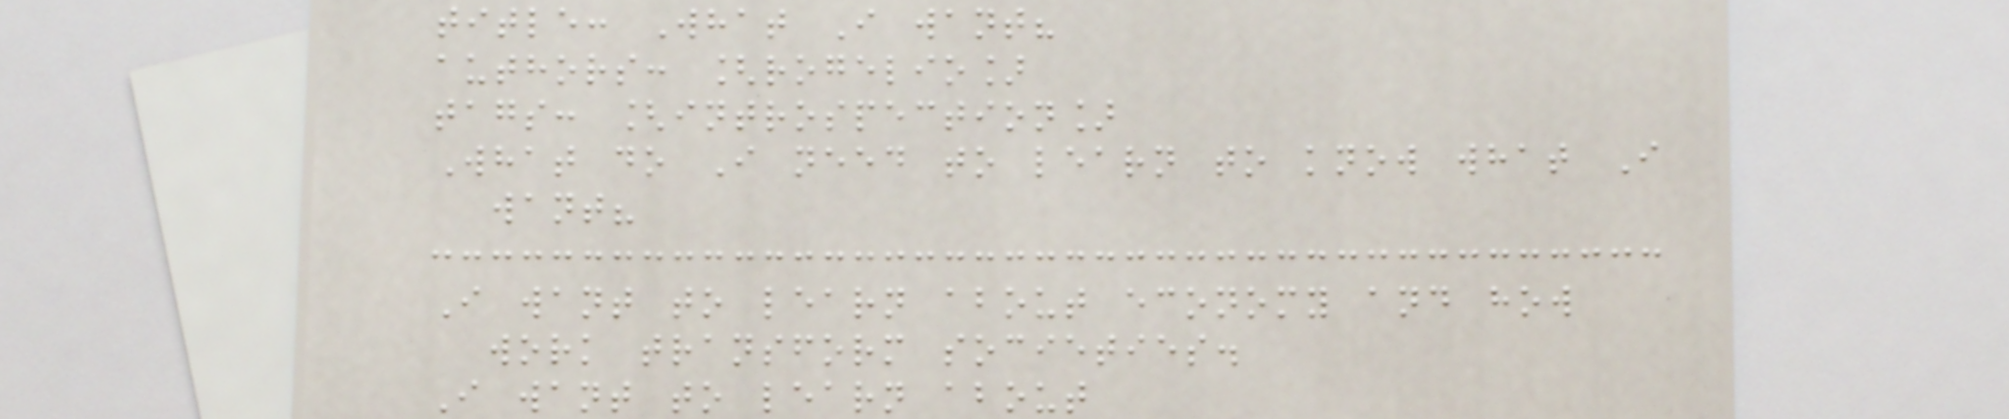title: What I want?
authors: [rogelio]
tags: [introspection]
What do I need to learn to know what I
want?
I want to learn about economy and how
work transform societies.
I want to learn about
